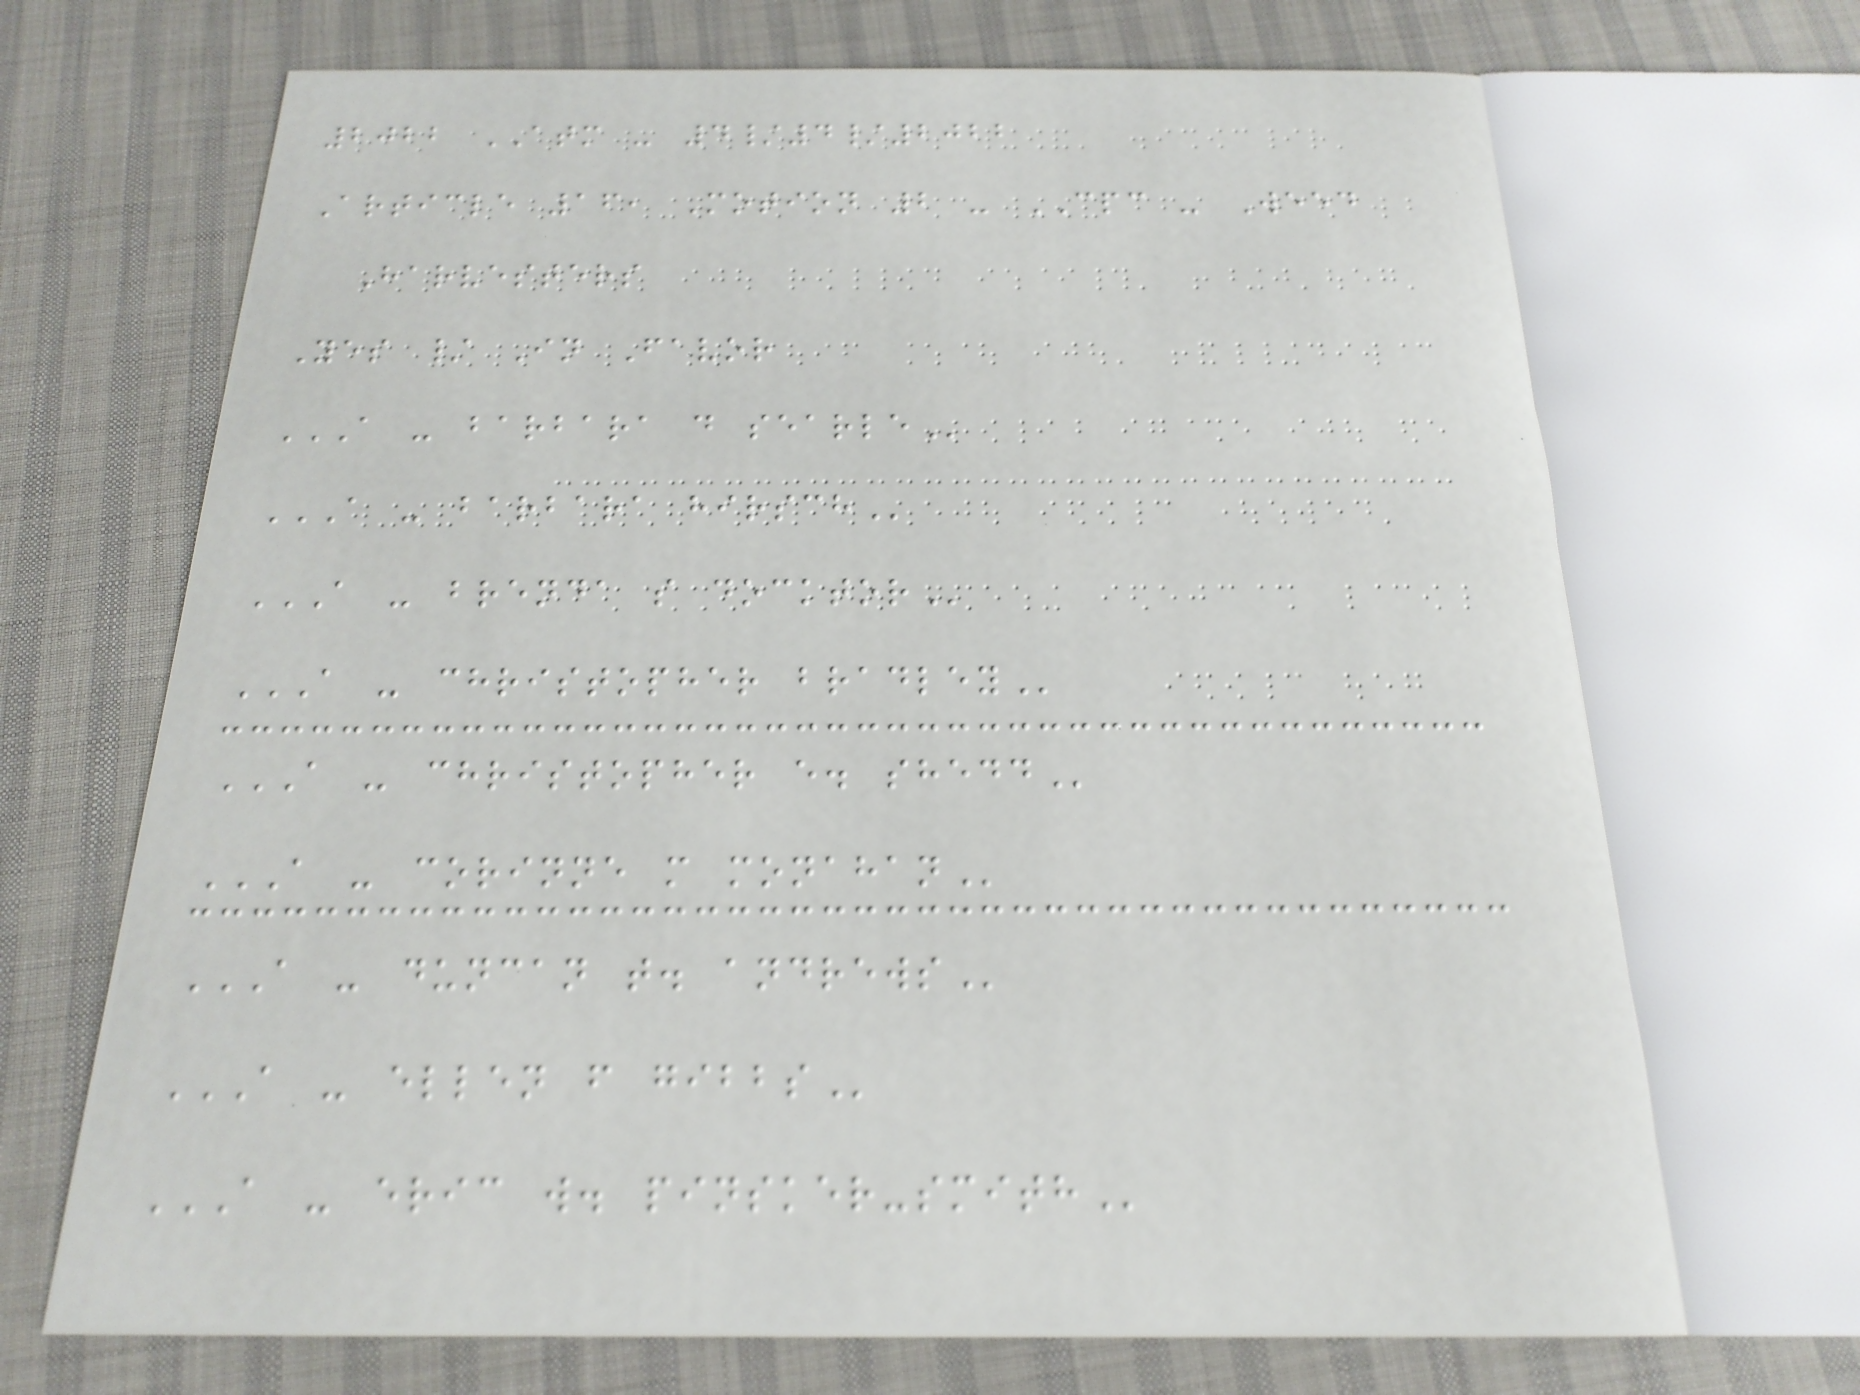2022 ATM - 4/4/2022
Article 16, Motion 2 - CPC - Weed
Harvesters
Yes / In Favor
A - BARBARA D SEARLE
A - BARBARA HIRSCH
A - BRENDA S DOCKTOR
A - CHRISTOPHER BRADLEY
A - CHRISTOPHER E. SHEDD
A - CORINNE M MONAHAN
A - DUNCAN T. ANDREWS
A - ELLEN F GIBBS
A - ERIC W. PINSKER-SMITH
